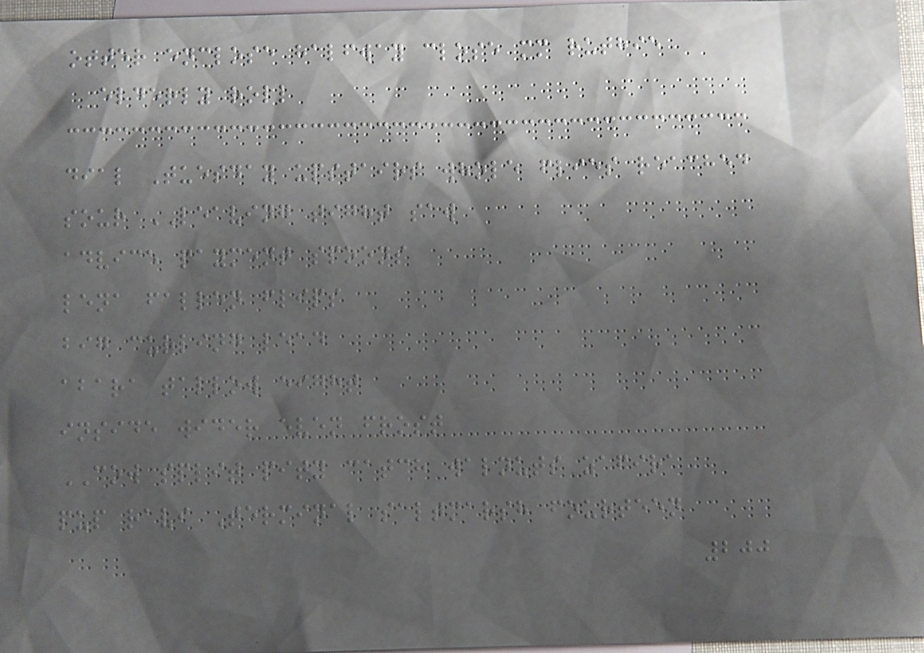otter enclose halfway close mm ruthie
elderly roll
dial Tuesday upstairs whole flies reached
sour LEAVING tight saw
advice payment spoons
lena fallen flips
big curling lead
abara tallow eight
inside wider even frost
COW split pity catch walnuts zafira
pup ravi Terminal saltmarsh fourteen
200
